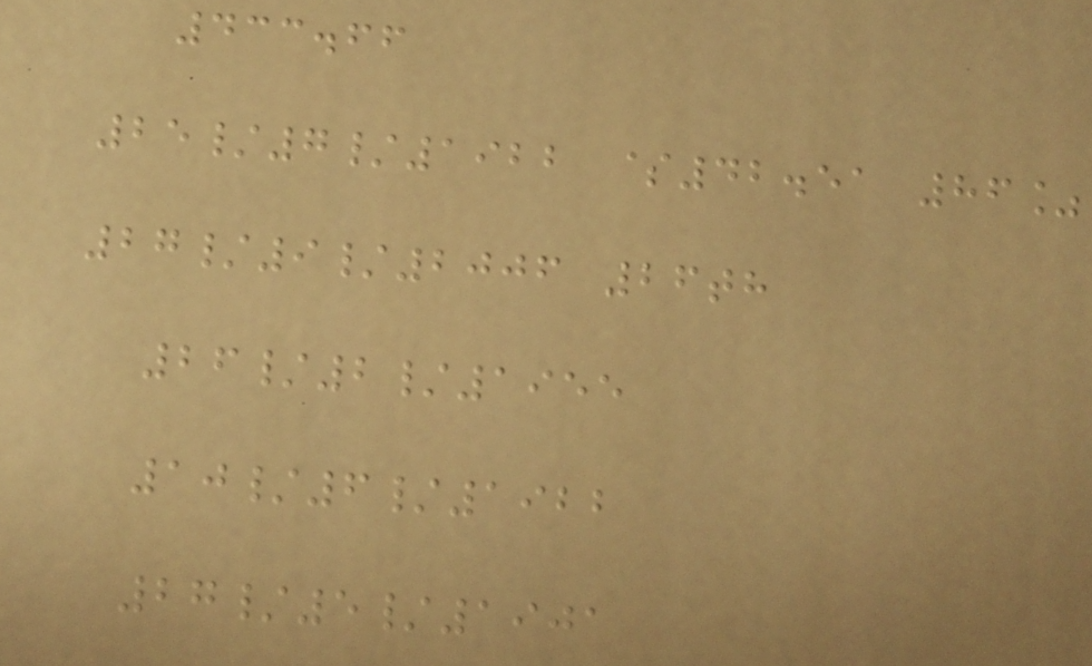433.66
25/7/1922 $42.51 86%
27/9/2006 26th
26/2/1955
10/6/1922
27/5/1901
